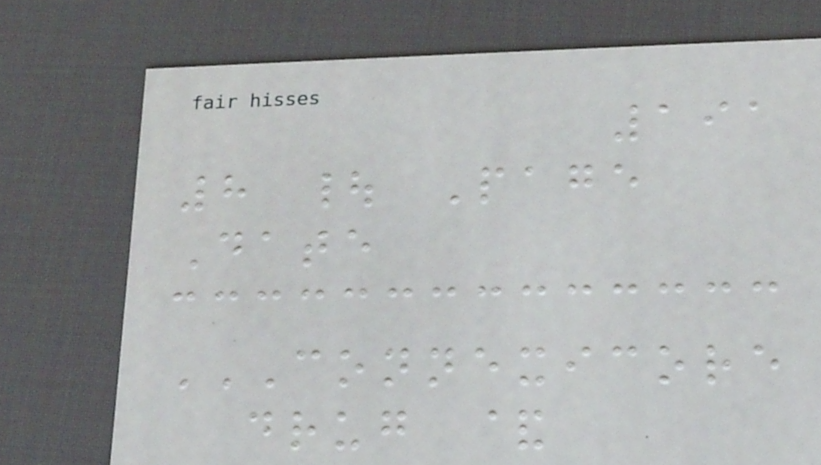191
8 | Page
Date
CONNEXICORE
DRUG &
